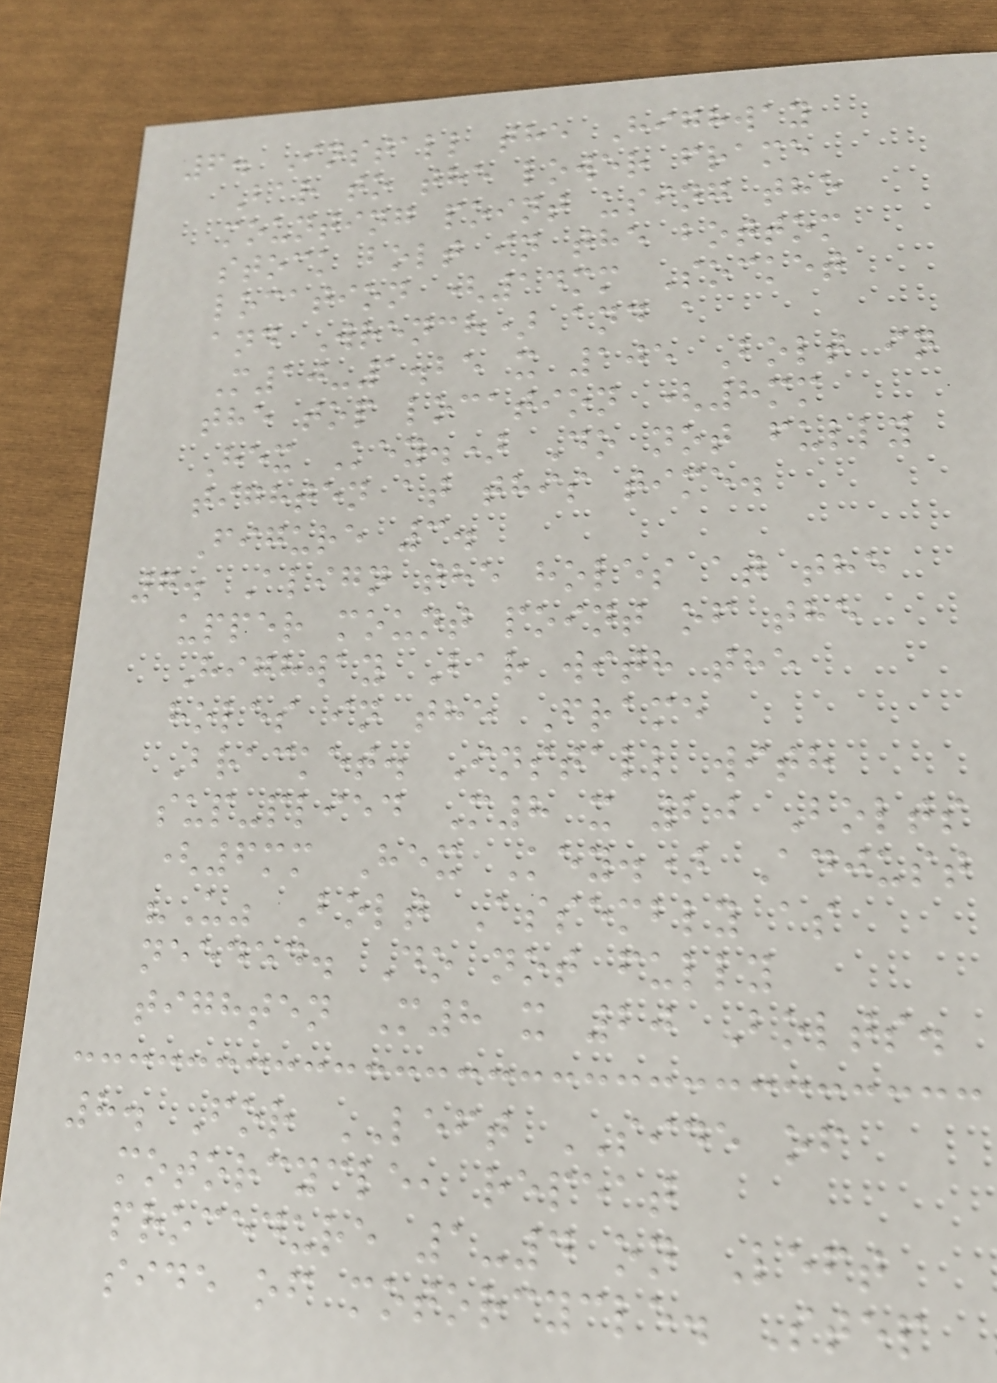6. Install the Highway
Bar to the lower frame
mounting point using the
stock bolt in the bottom
location (14mm Socket
and Wrench) and a
M10-1.25 x 105 Bolt in
the top location (8mm
Hex Key.) Do not fully
tighten at this time.
Figure 3.
7. Align the holes at the
upper mount point of the
Highway Bar with the
holes in the Frame
Bracket. Install with
sup-plied M8 x 20 Bolts
(6mm Hex Key.) Adjust
"U" Bolt Assembly as
needed. Do not fully
tighten M8 x 20 Bolts.
8. For LEFT SIDE of
motorcycle, repeat
procedure 1-4 on Left
side of motorcycle. Step
